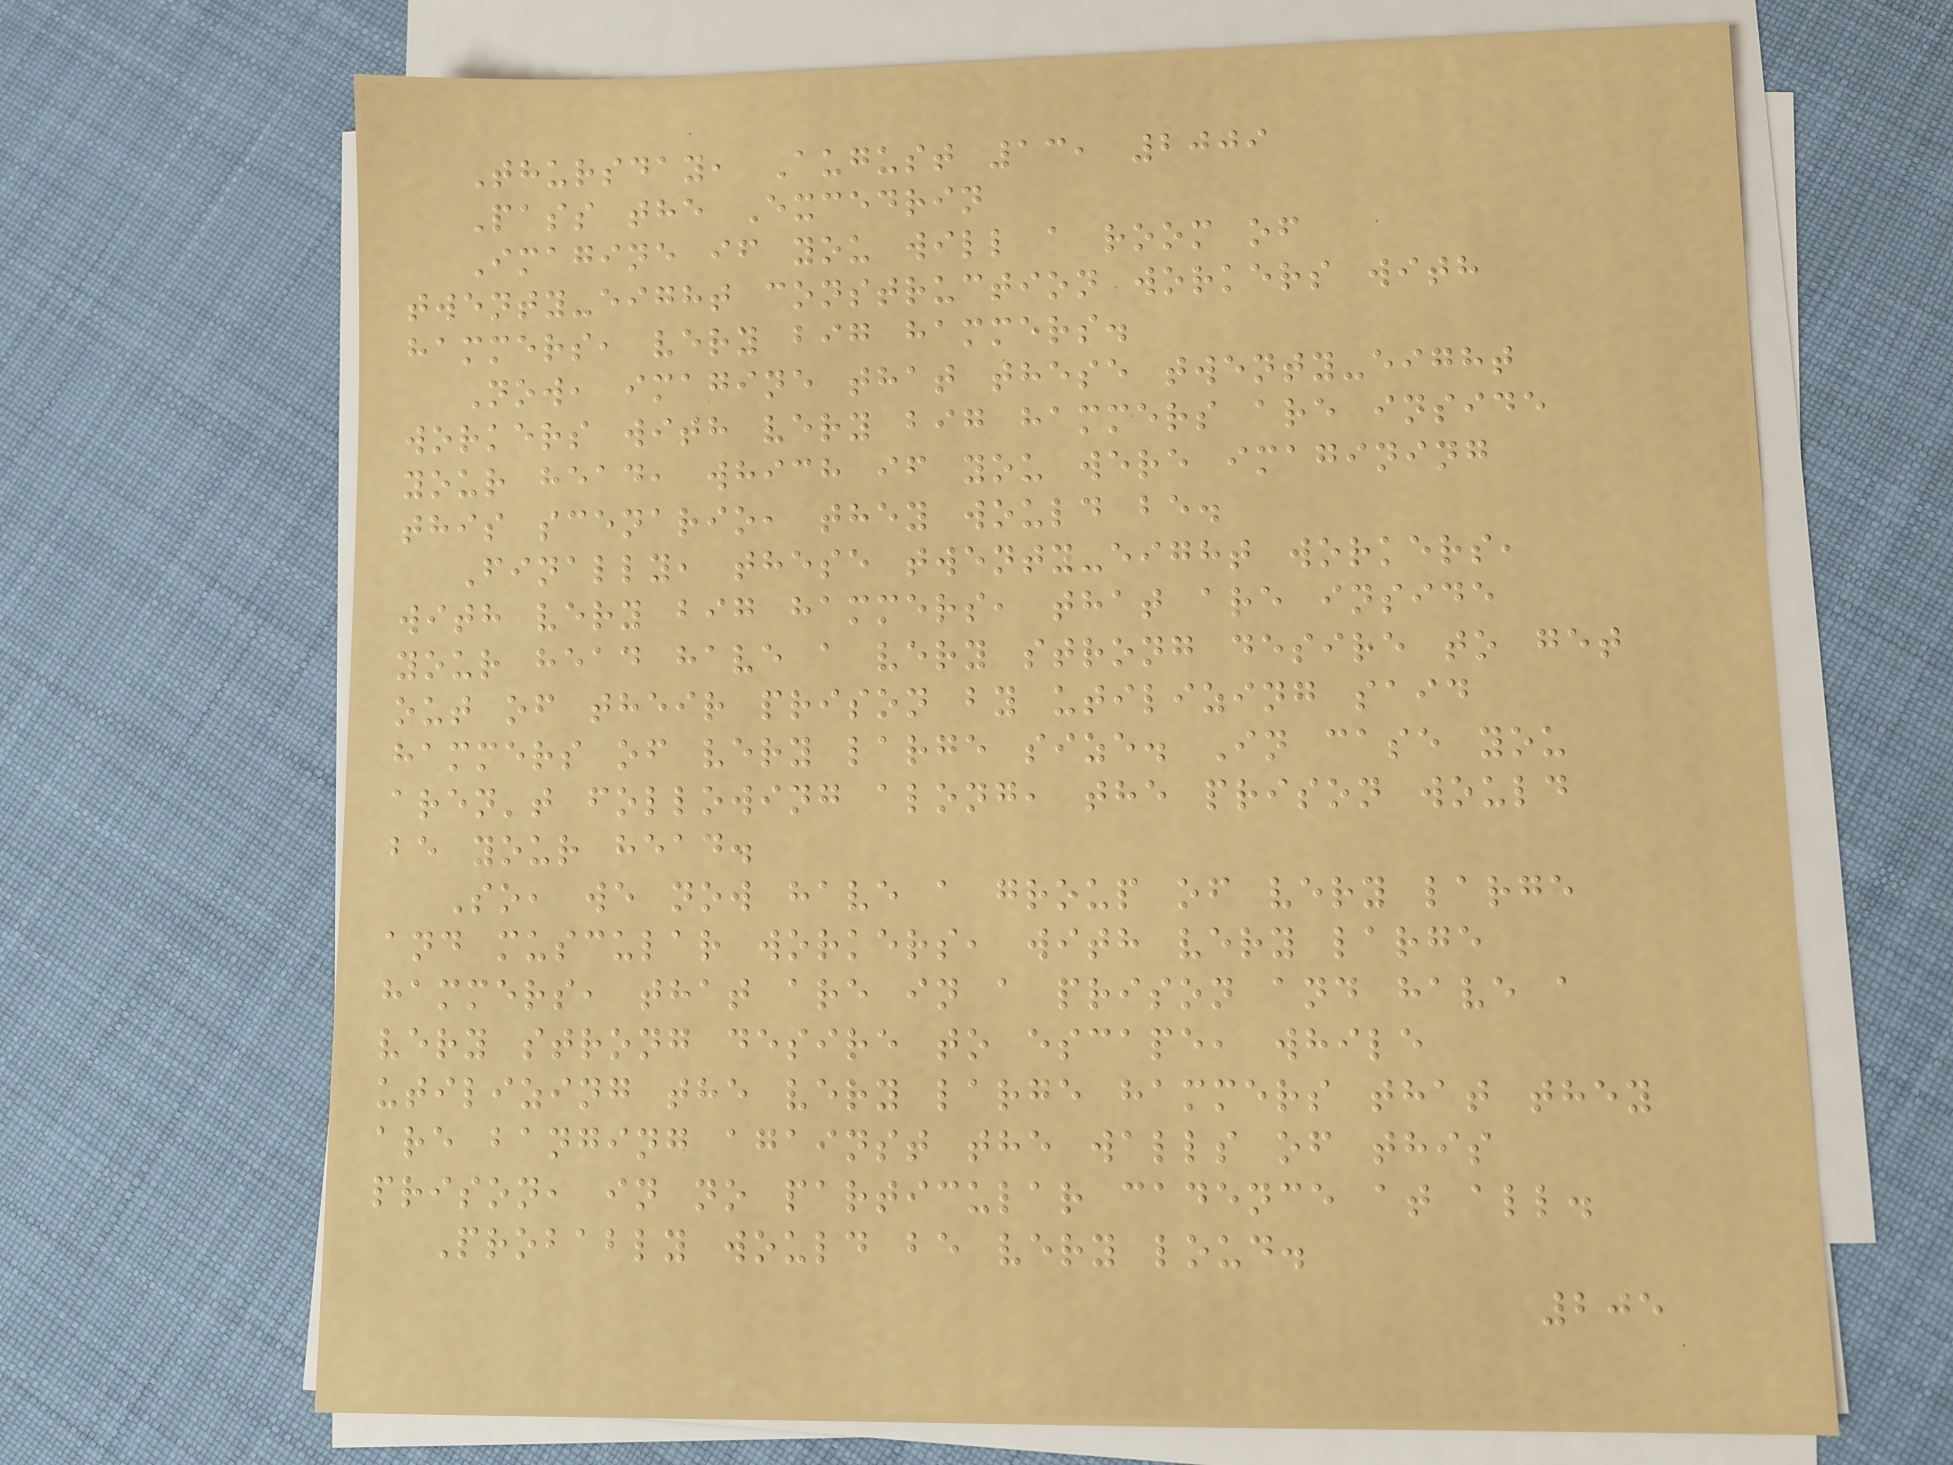Thursday, August 13, 2009
Pass the Excedrin
Imagine if you will a room of
twenty-eight construction workers with
hammers, very big hammers.
Now, imagine that these twenty-eight
workers with very big hammers are inside
your head, which if you were imagining
this scenario, they would be.
Finally, these twenty-eight workers,
with very big hammers, that are inside
your head have a very strong desire to get
out of their prison by utilizing said
hammers of very large size. In case you
aren't following along, the prison would
be your head.
So, we now have a group of very large
and muscular workers, with very large
hammers, that are in a prison and have a
very strong desire to escape, while
utilizing the very large hammers that they
are banging against the walls of this
prison, in no particular cadence at all.
Probably would be very loud.
205
